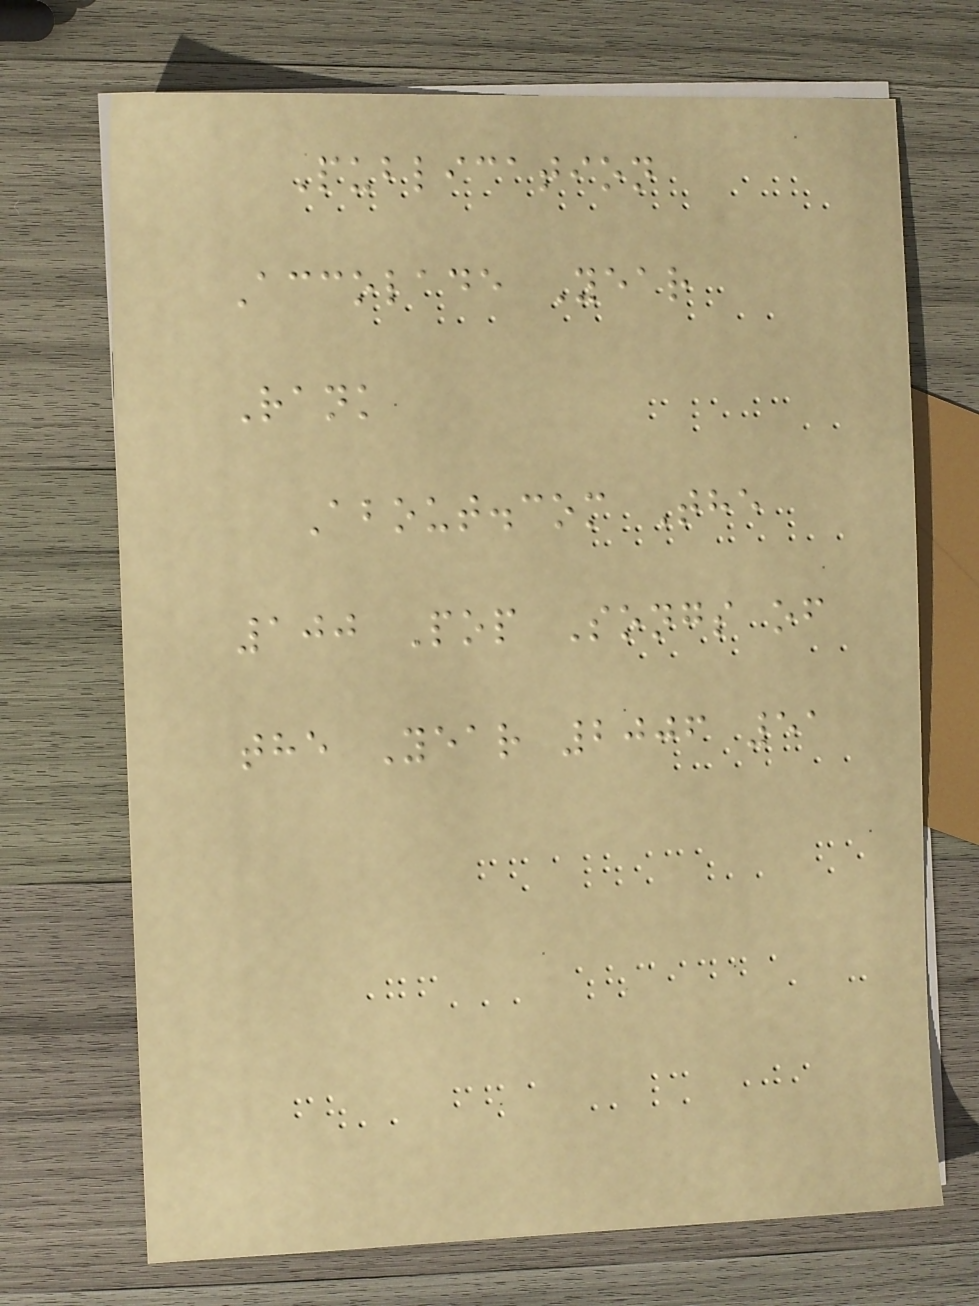Publication
Accolade Year
Rank
About.com The
100 Pop Songs of
the Year 2006 51
